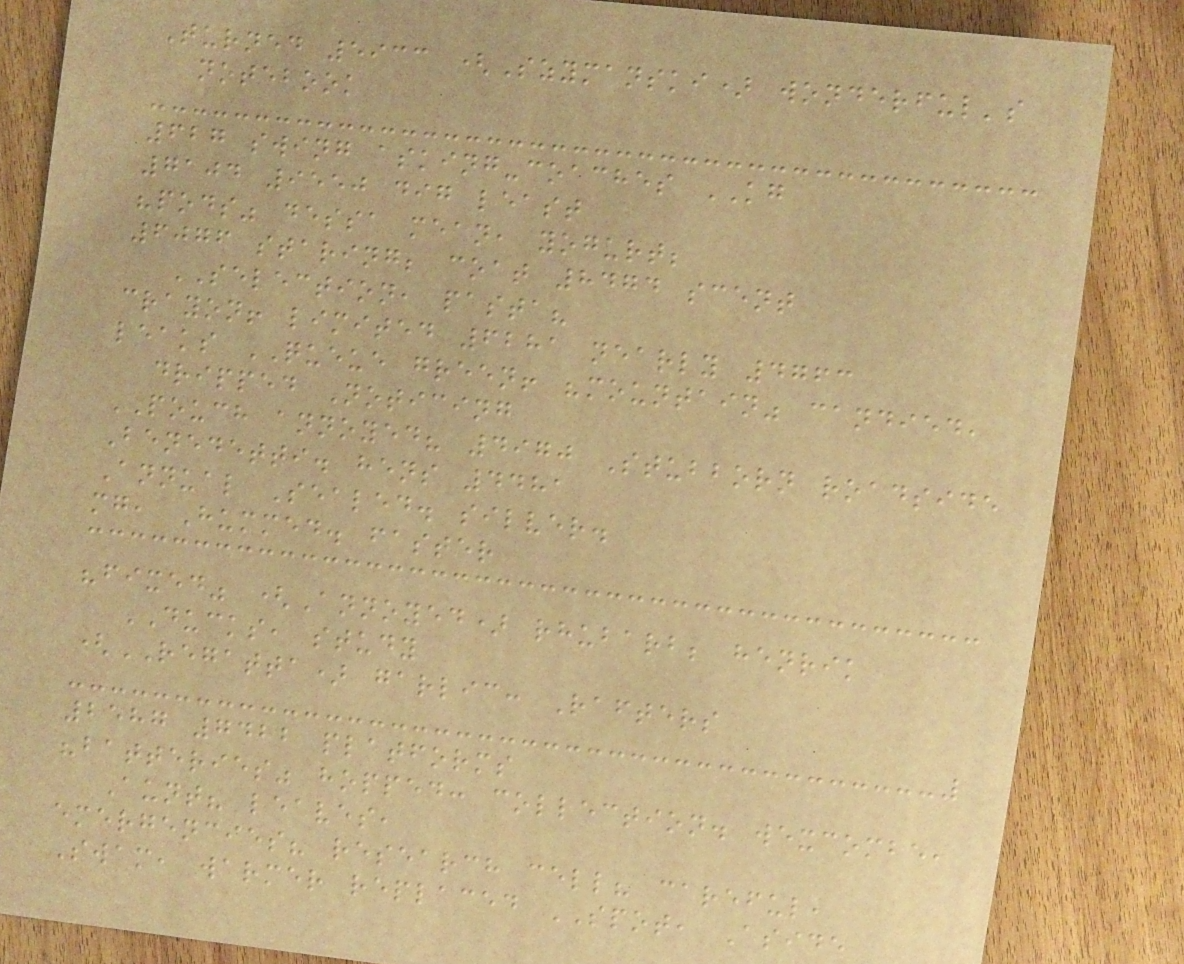Turned 5933 (Szymanski) wonderful's
notebook
627 swing asking-coaches KG
7104 9550 dig least
"pods" dessa mean, yogurt;
6076 staring; coat 8474 scent
SELECTION, pasta?
crayon! limited 6281 nearly 4763
leaks QUEUE green! "mountain" candied,
dripped Noticing
POUCH annoyed? 4970 Stubborn roadside
Benedetti. hens 4481
Annual Sealed. silver.
mg, Hummed. faster
"fixed" (Annoyed) rhubarb; henrik
DUCKS, study
(REGATTA) garlic: Rafters
2587 7422 platforms
"batteries" hopped: collection. wexcombe,
Aunt? leaves,
emergencies? research cell? careful,
Swam, warmer replaced SPOT, Aside
